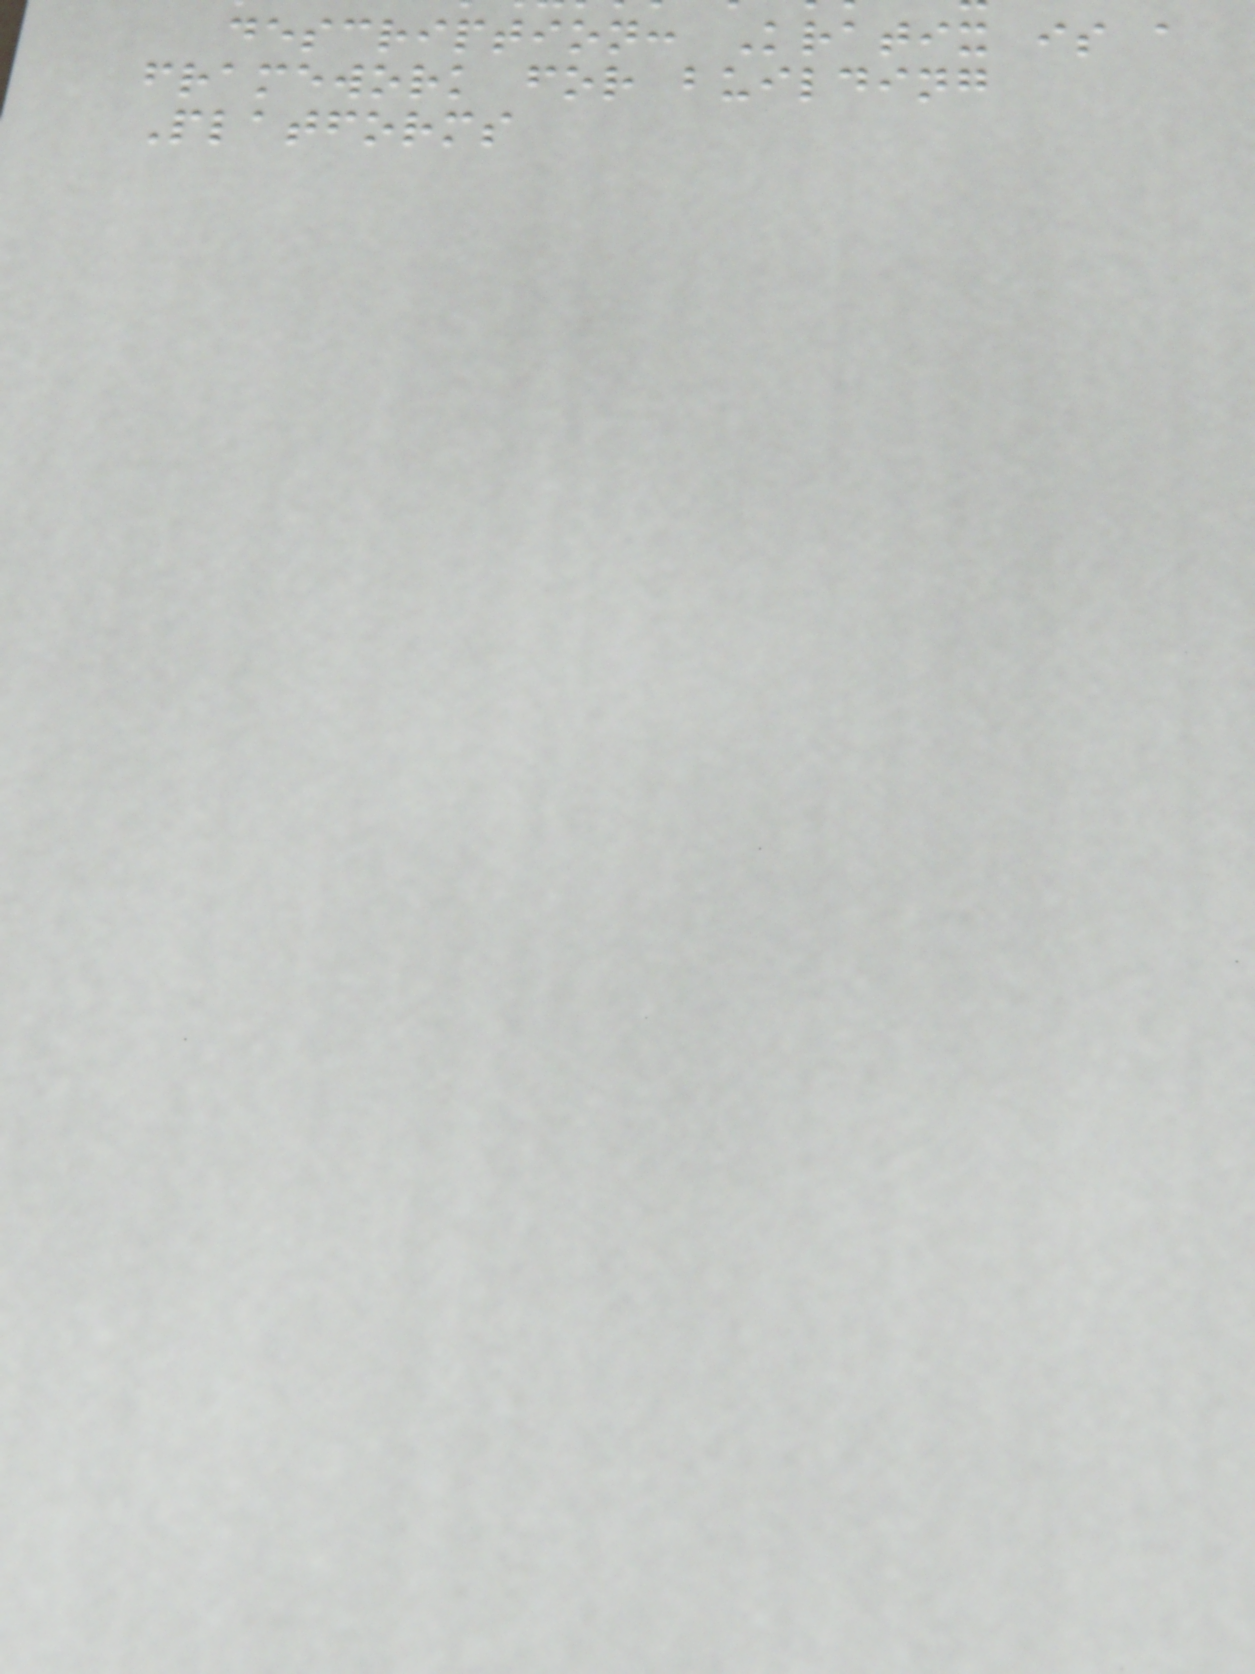description: Kratix is a
framework for building
Platforms
